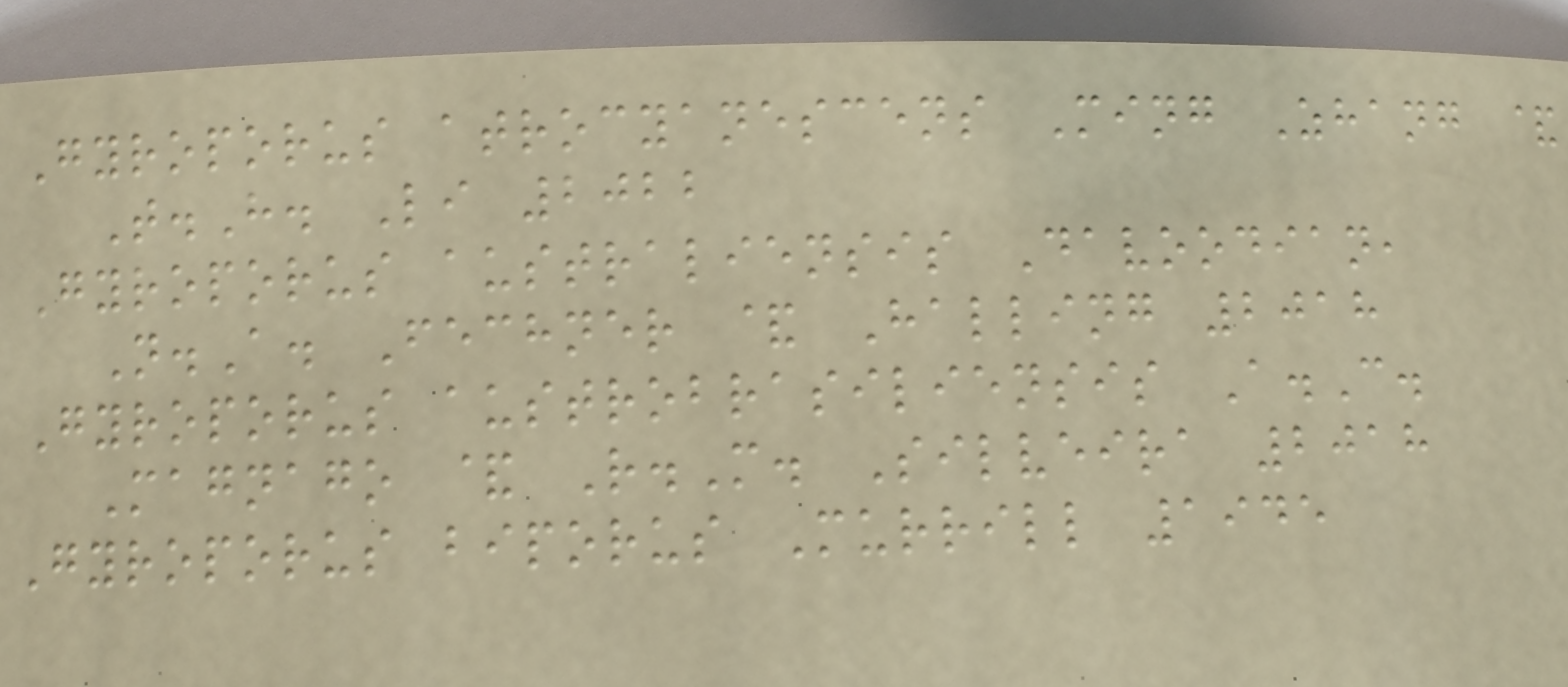Gyroporus atrocyanescens Ming Zhang &
T.H. Li 2022
Gyroporus australiensis Davoodian,
N.A. Fechner & Halling 2018
Gyroporus austrobrasiliensis A.C.
Magnago & R.M. Silveira 2018
Gyroporus biporus Murrill 1945
